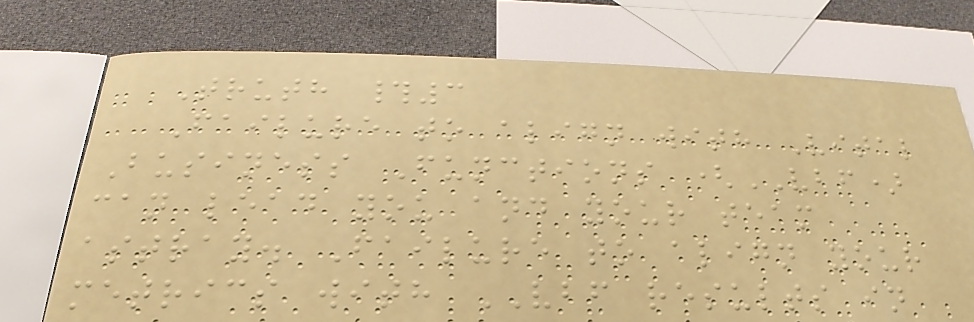Truth #3
Failure to align with Vital
Business Functions (VBF)
can lead you and your team
astray. Failure to align your
metrics with VBF results in
